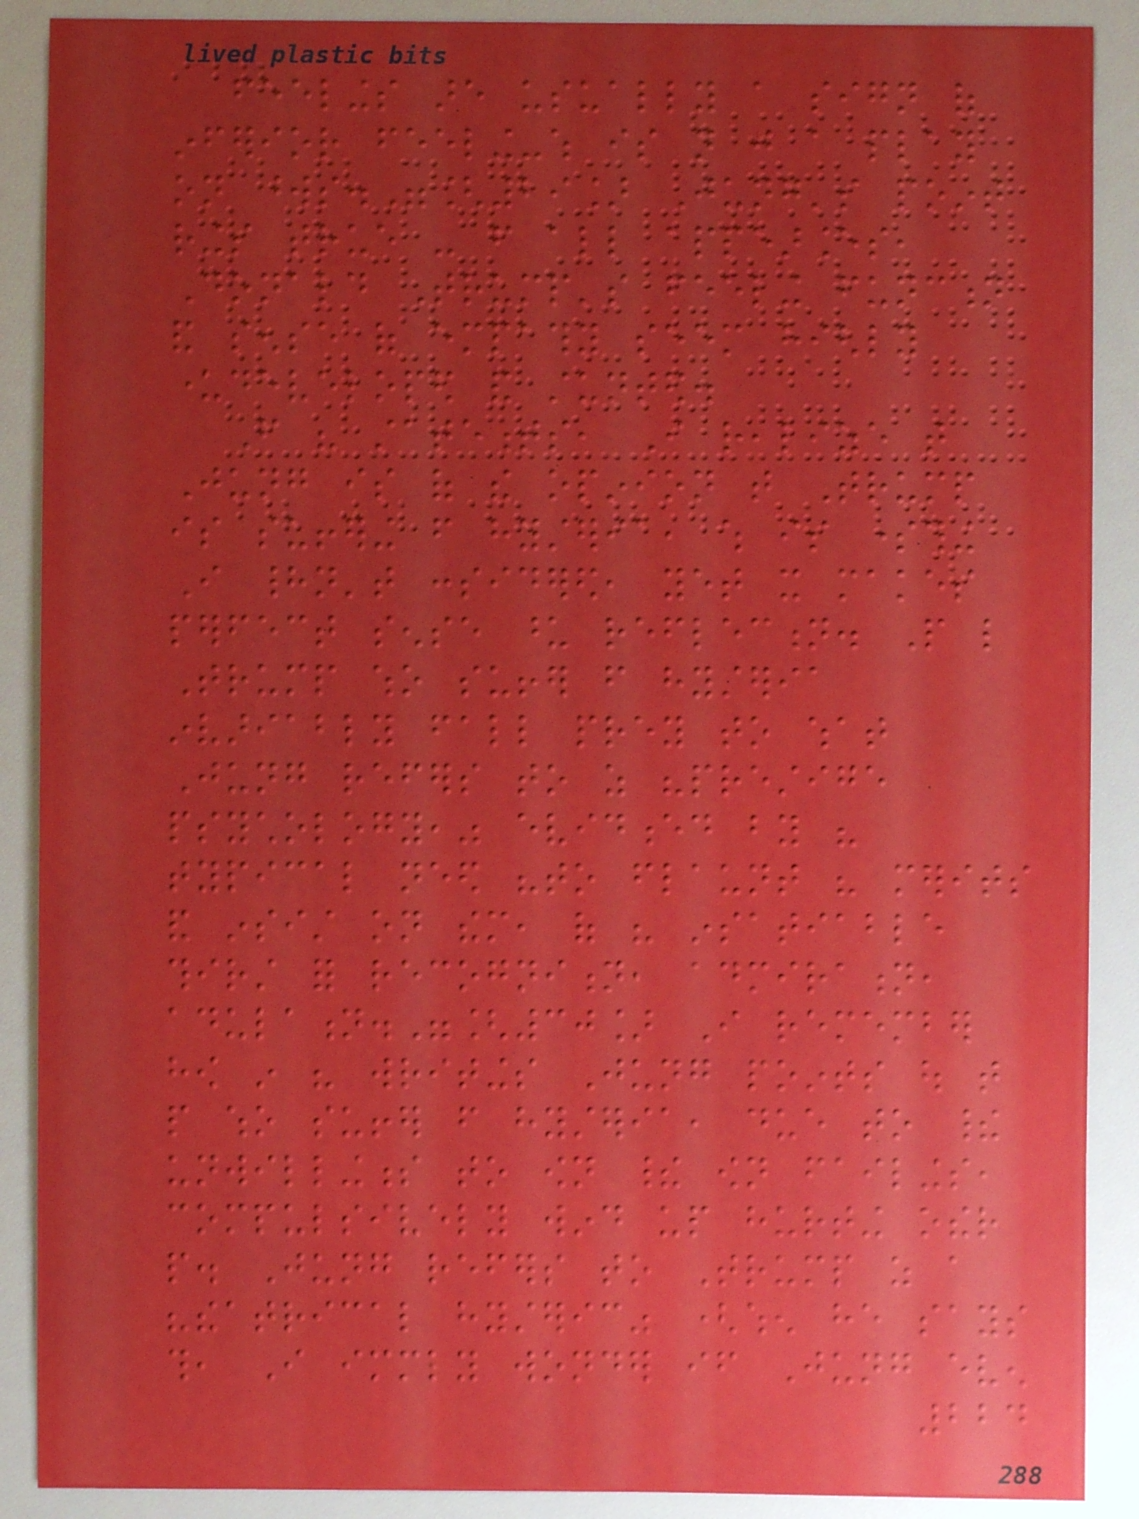feelings are usually a sign of
inferior feeling-which is not just a play
on words."[29] Jung's point
rings true - from all appearances,
Donald Trump's feeling function
and sense of empathy seem highly
underdeveloped and stunted.
From his statements, I realize that
Jung is of the opinion that Trump
is suffering from hysteria, which is something
I hadn't considered, yet it makes
perfect sense upon reflection. People like
Trump who suffer from hysteria
invariably fall prey to what
Jung refers to as "prestige
psychology," evidenced by his
typical need "to flaunt his merits
and insist on them, of his insatiable
thirst for recognition, admiration,
adulation."[30] I remember
how in his writings Jung points out that
people who suffer from hysteria, due to their
unwillingness to own their own failings,
compulsively wind up hurting other
people. Jung refers to Trump as a
"theatrical hysteric" (when he says
this, I immediately wonder if Jung even
224
